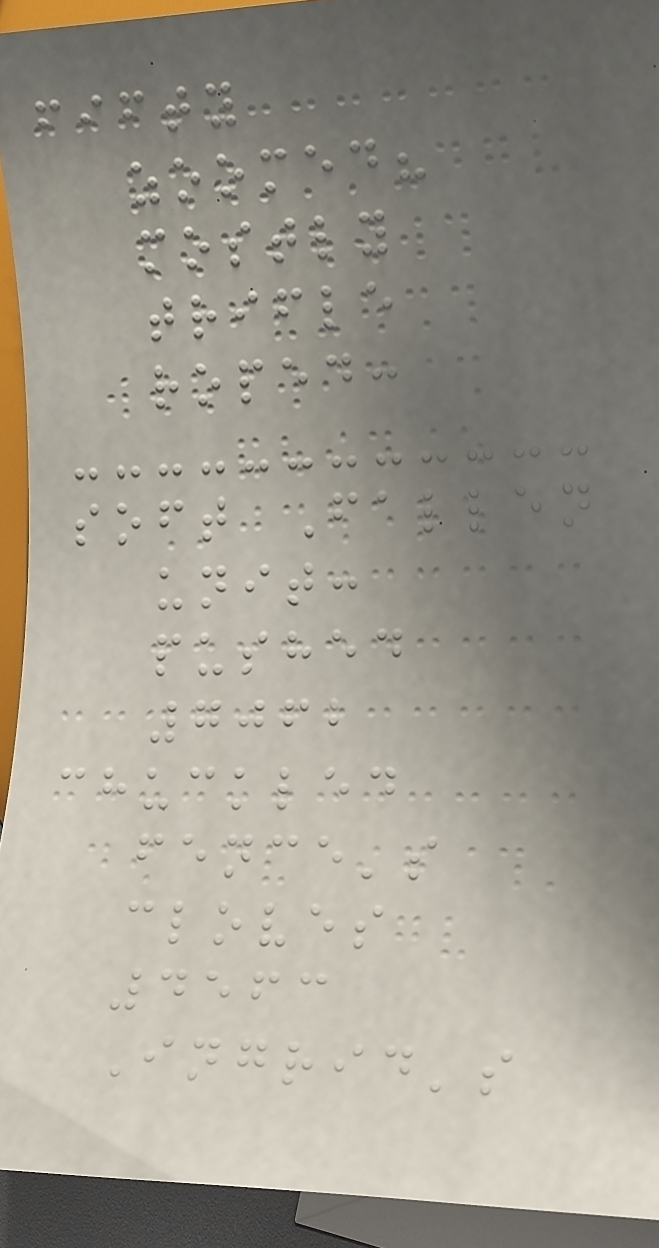fifty
zoomed?
mostly
trifle
roped:
soft Fallen
unit:
pushed
7062
chuckled
fence's
cloves
4563
Ingrid's
